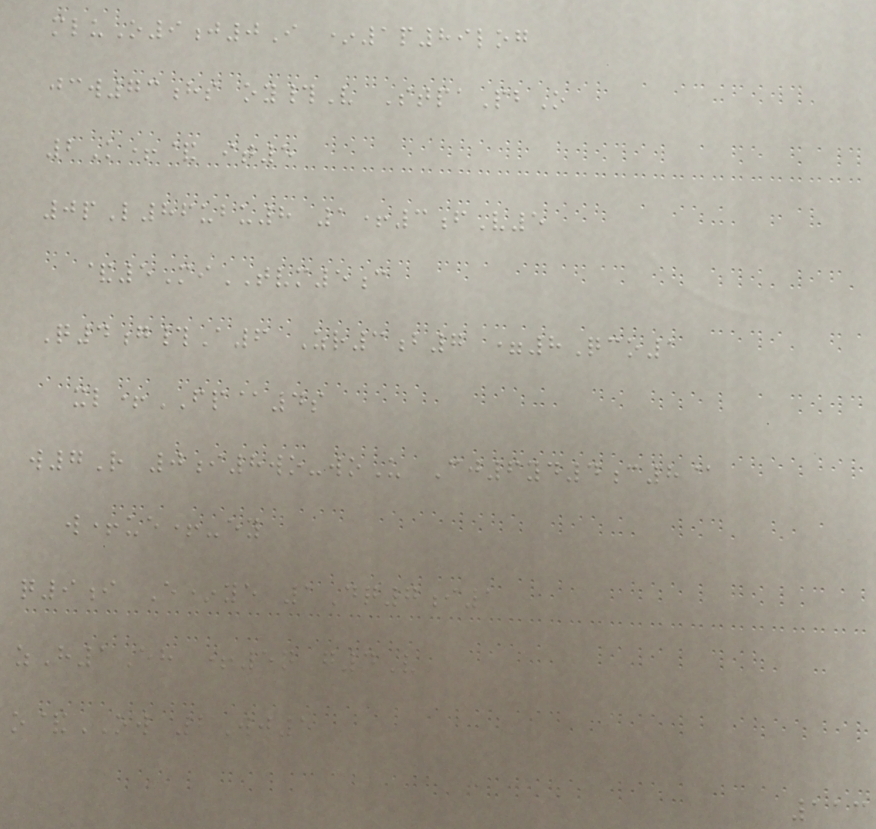mluO9j0I *1p89log
jcw73hs oy#V StpaPbO
2K+& it5
0pL86ubu8 1+3fV5
&5MiTVM5c
Q4g#A6 Zr3b7 =8Qco1
xl+FP@4s
w7R 0i8wo-woU Cj6yd4c8@
w+ue+-ey
q9i E*ye 1Dq7i1
zH1Eh +5n g4V
o&OW 2Wj5
113
